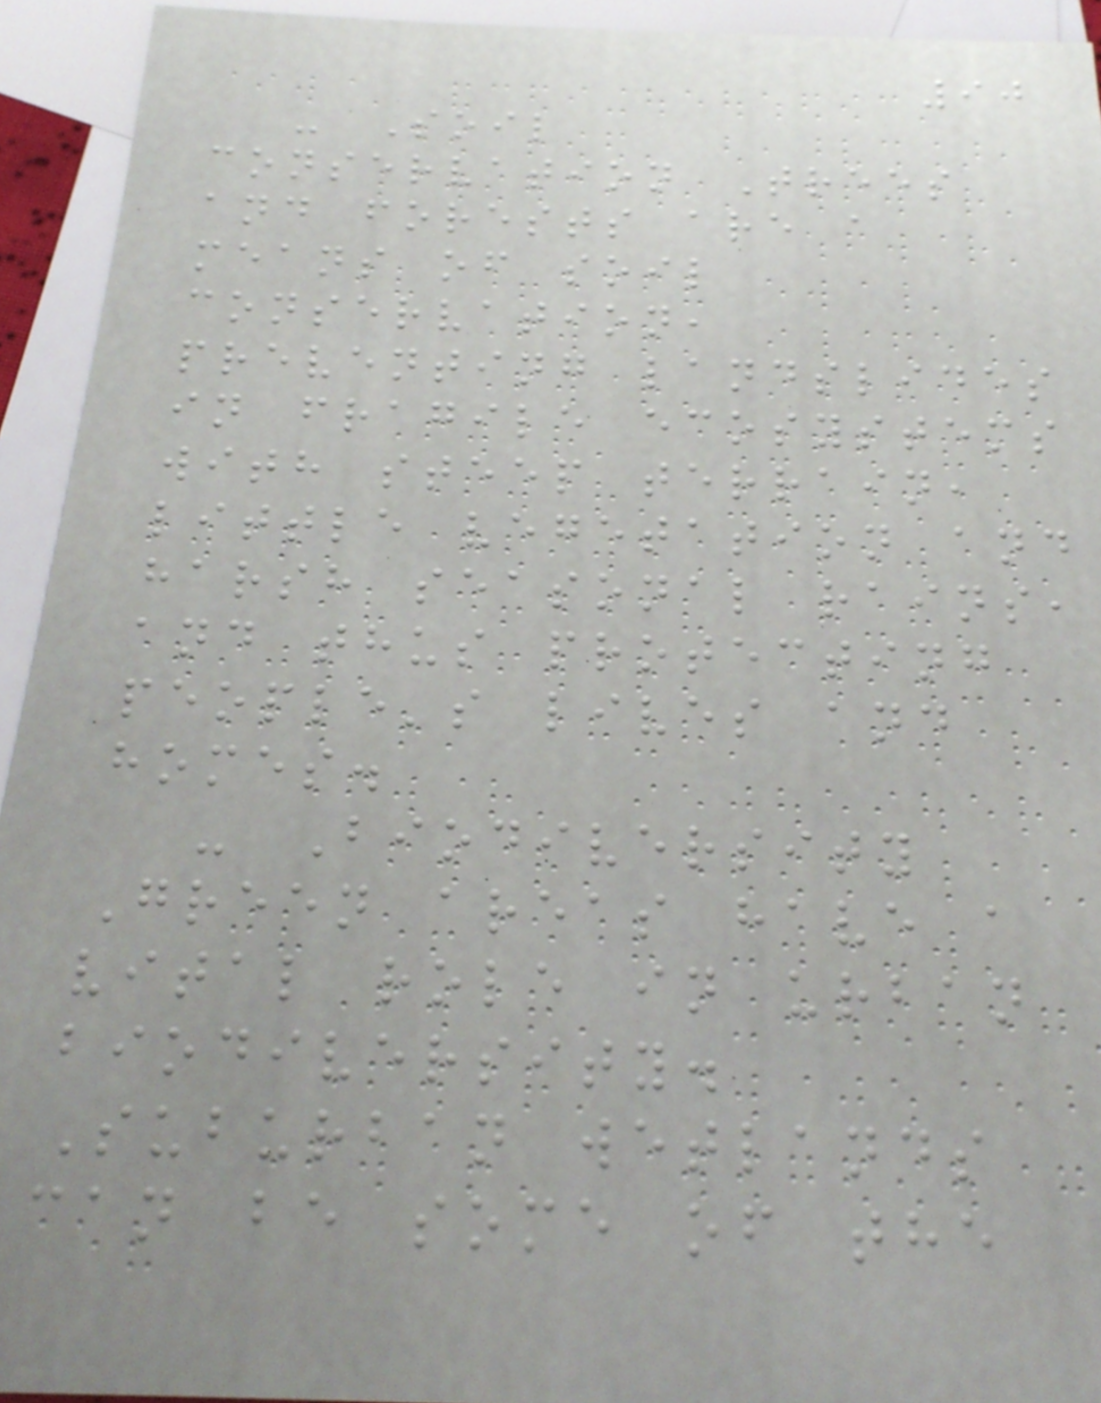90
- Soil
conservation Trees
and forests are a
means of soil
conservation,
preventing landslides
in fragile ecosystems
with steep terrain,
little vegetation and
harsh seasonal rains,
and thus protecting
people's lives and
homes.
- Biodiversity
Green areas have a
vital role in urban
biodiversity.
Suburban wetlands
can be some of the
